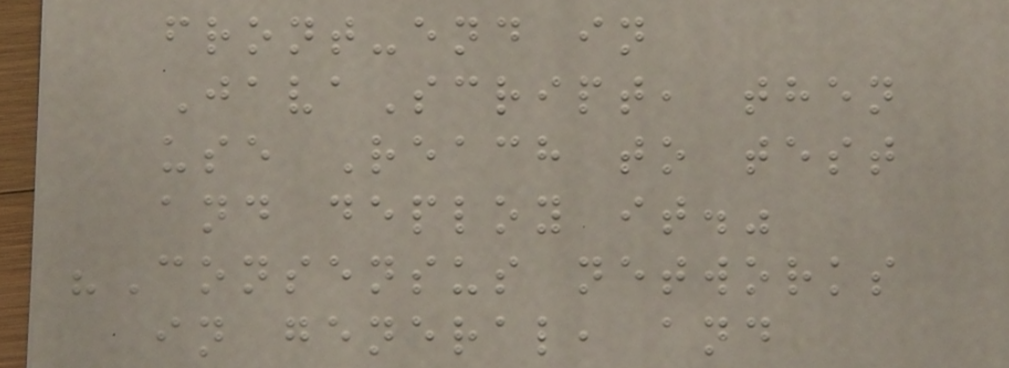front-end in
JavaScript, then
use Reach to test
and deploy it."
"Consensus networks
in general, and
